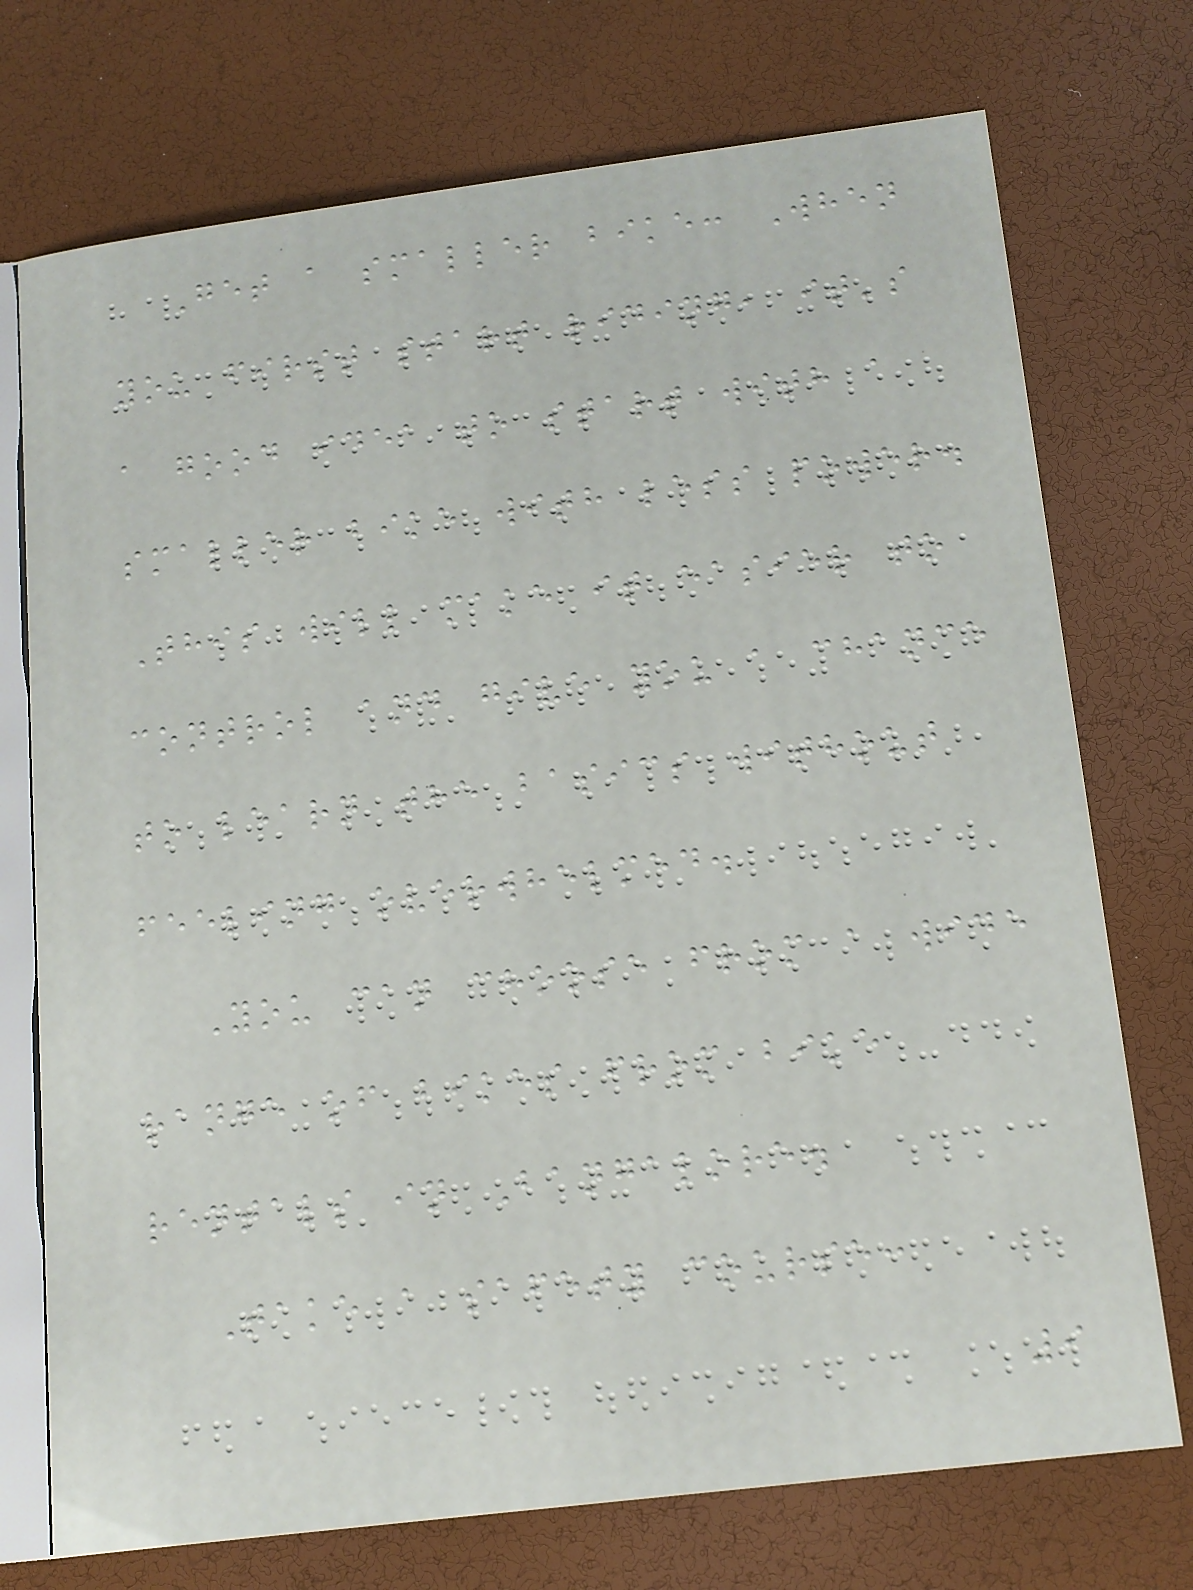Get a smaller bike: When
you first start riding, it's
a good idea to start with a
smaller bike with less power.
This will make it easier to
control and give you a chance
to learn the basics without
feeling overwhelmed.
You can choose from a wide
range of bikes from bike
rentals in Bangalore.
Take a safety course:
9
